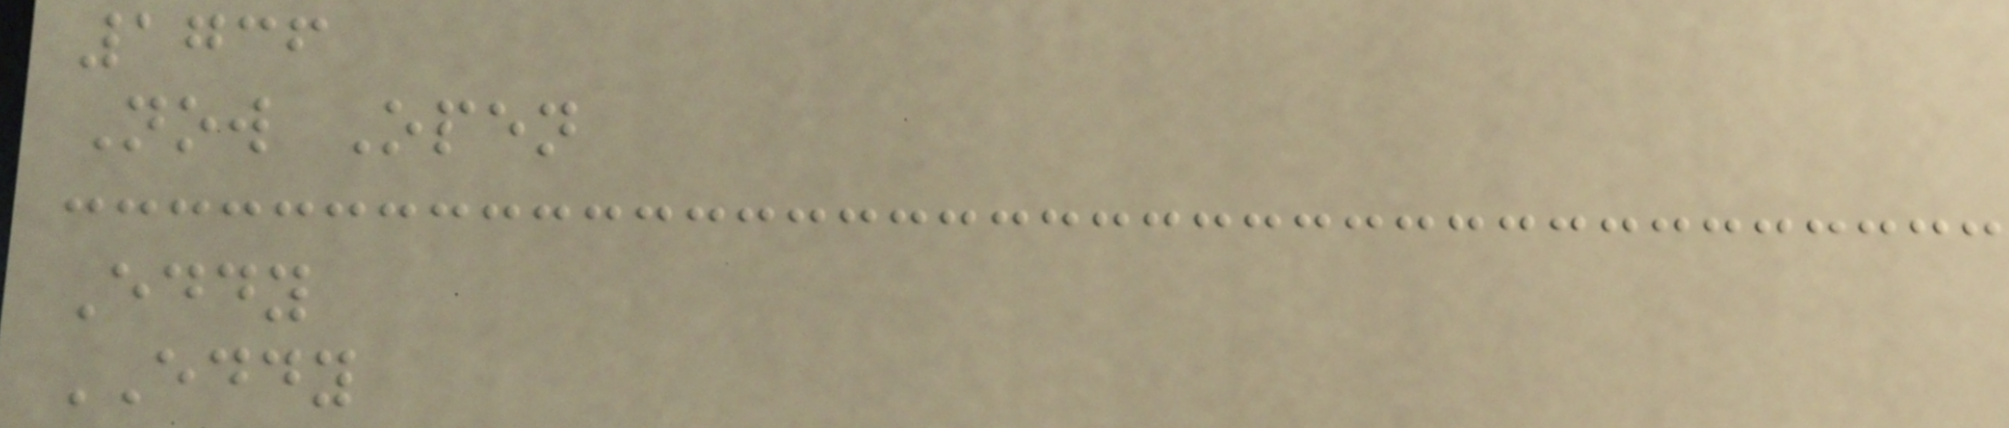1736
Now Open
Eddy
EDDY
